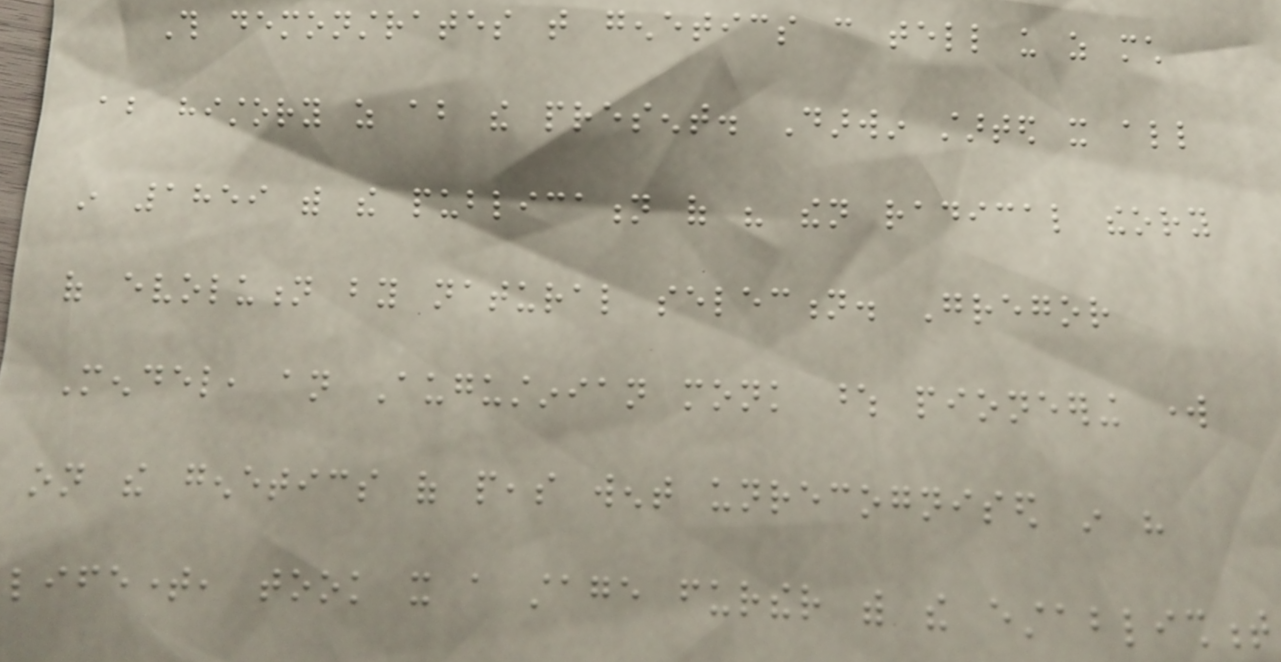This demonstrates that genetics can tell us as much
about history as about the present. Darwin started it all
in 1859 with the publication of his then radical theory
of evolution by natural selection. Gregor
Mendel, an Augustinian monk whose pioneering work
on the genetics of peas went unrecognised in his
lifetime, took it a stage further with the establishment
